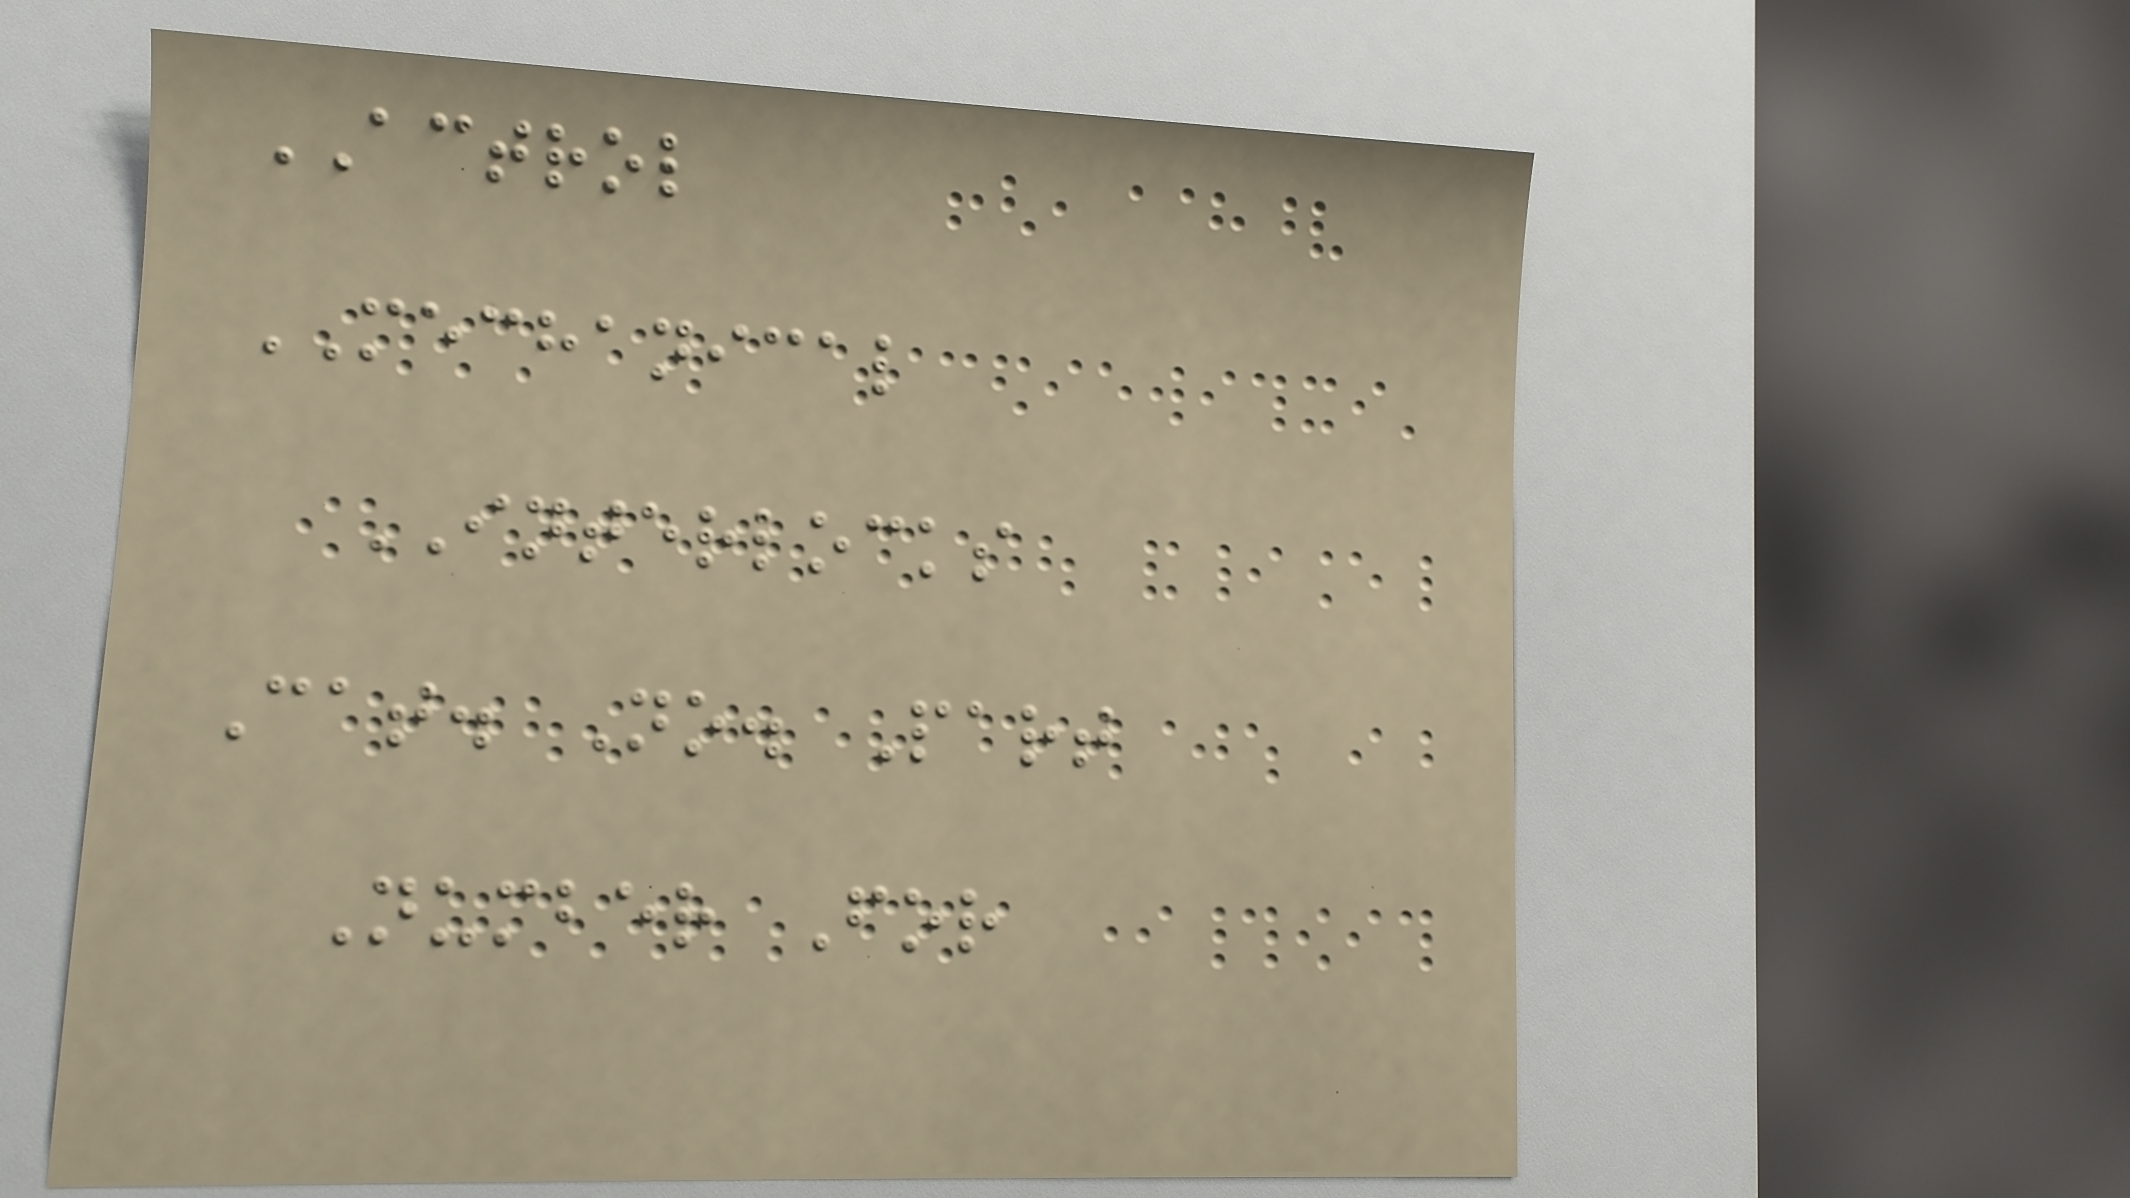ACTROL
MECHANICAL
INTERLOCKS
Cat. No. Part
Number For
